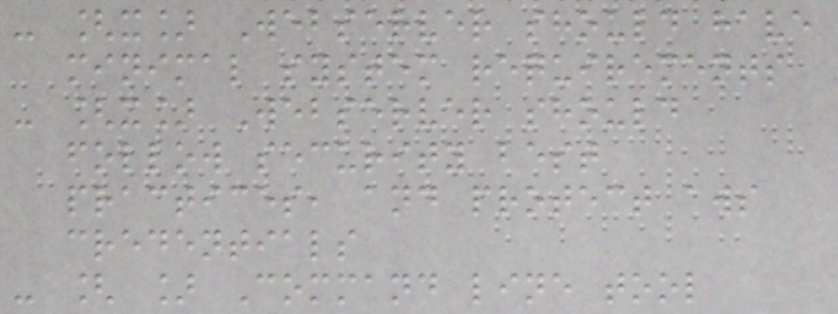- [x] Webserver should have
minimal system requirements
- [x] Webserver should
follow security best
practices, and protect aws
credentials
- [ ] Command line tool
